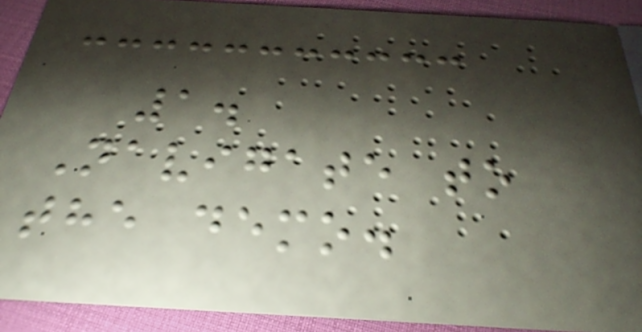1.
Navigate to
the demo.
